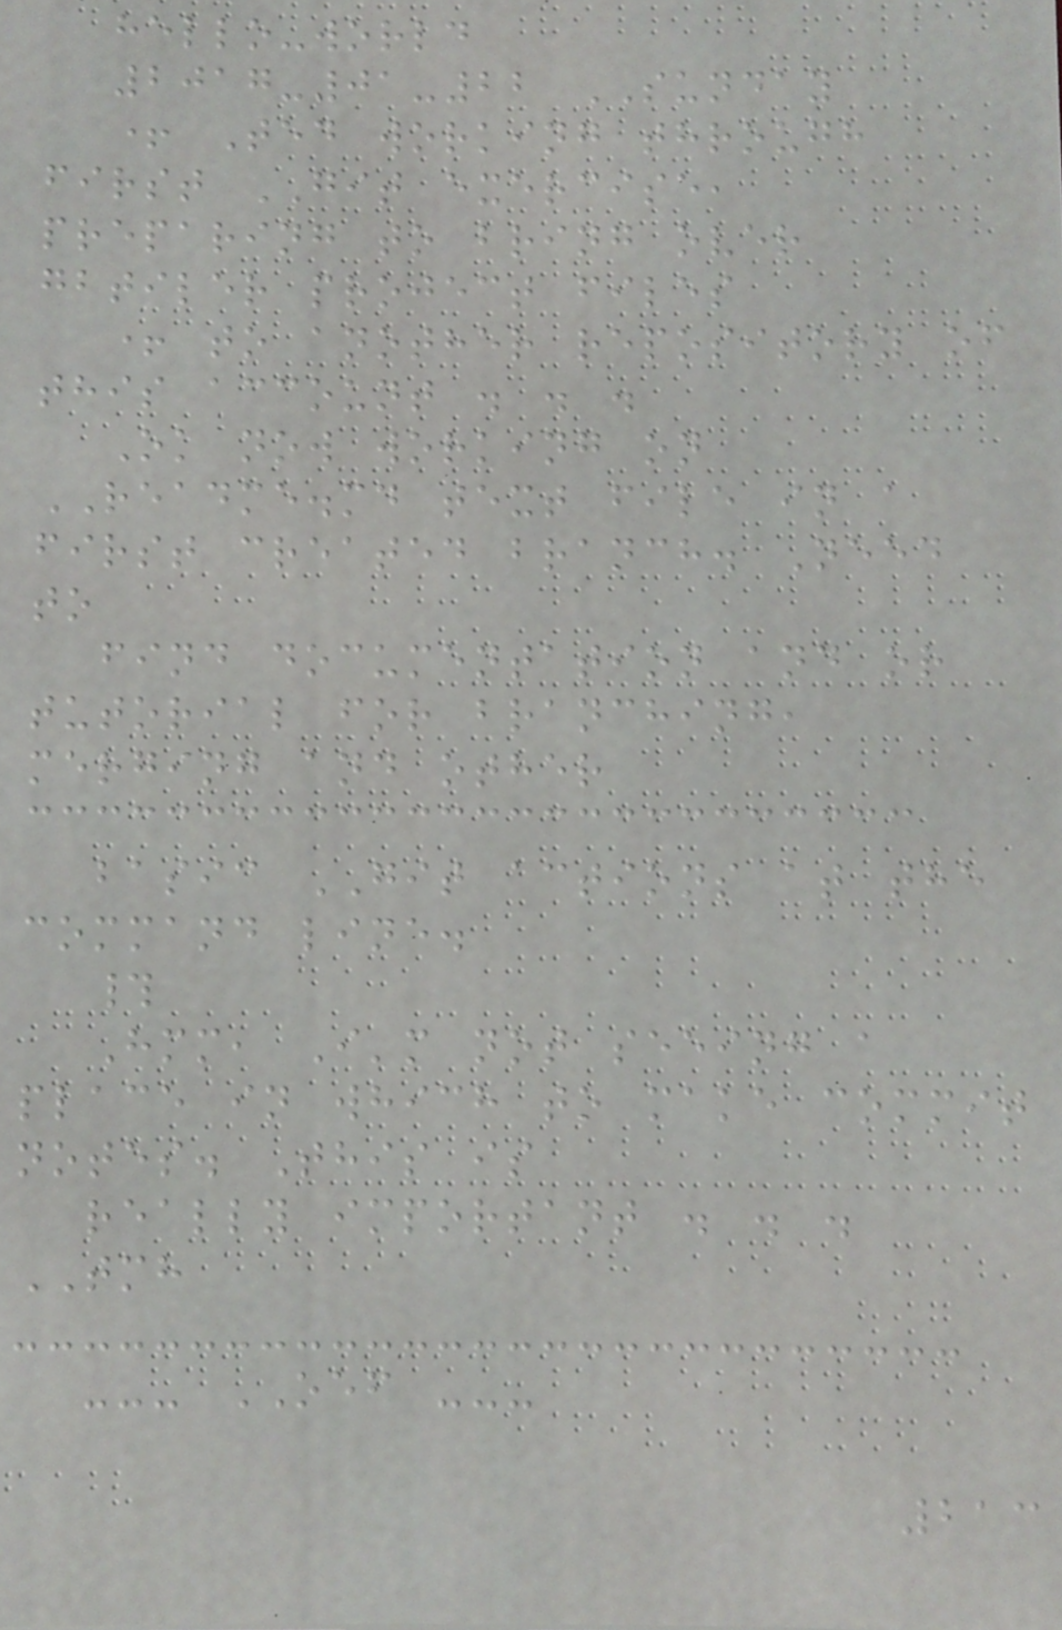hello-world
2017-01-22 SUNDAY
+ Ted working through
first GIT exercise,
preparing to bring over
gbtiler project files
+ to another repository of
this account . . .
Ok now working on
README.md text file in a
first created branch. Need
to
find documentation and or
tutorial for branching,
merging and other
basic GIT actions at the
command line.
#
Hmm, I'm not seeing a
place in which to make commit
notes. This is
really important . . .
TMH
--- OEF ---
213
